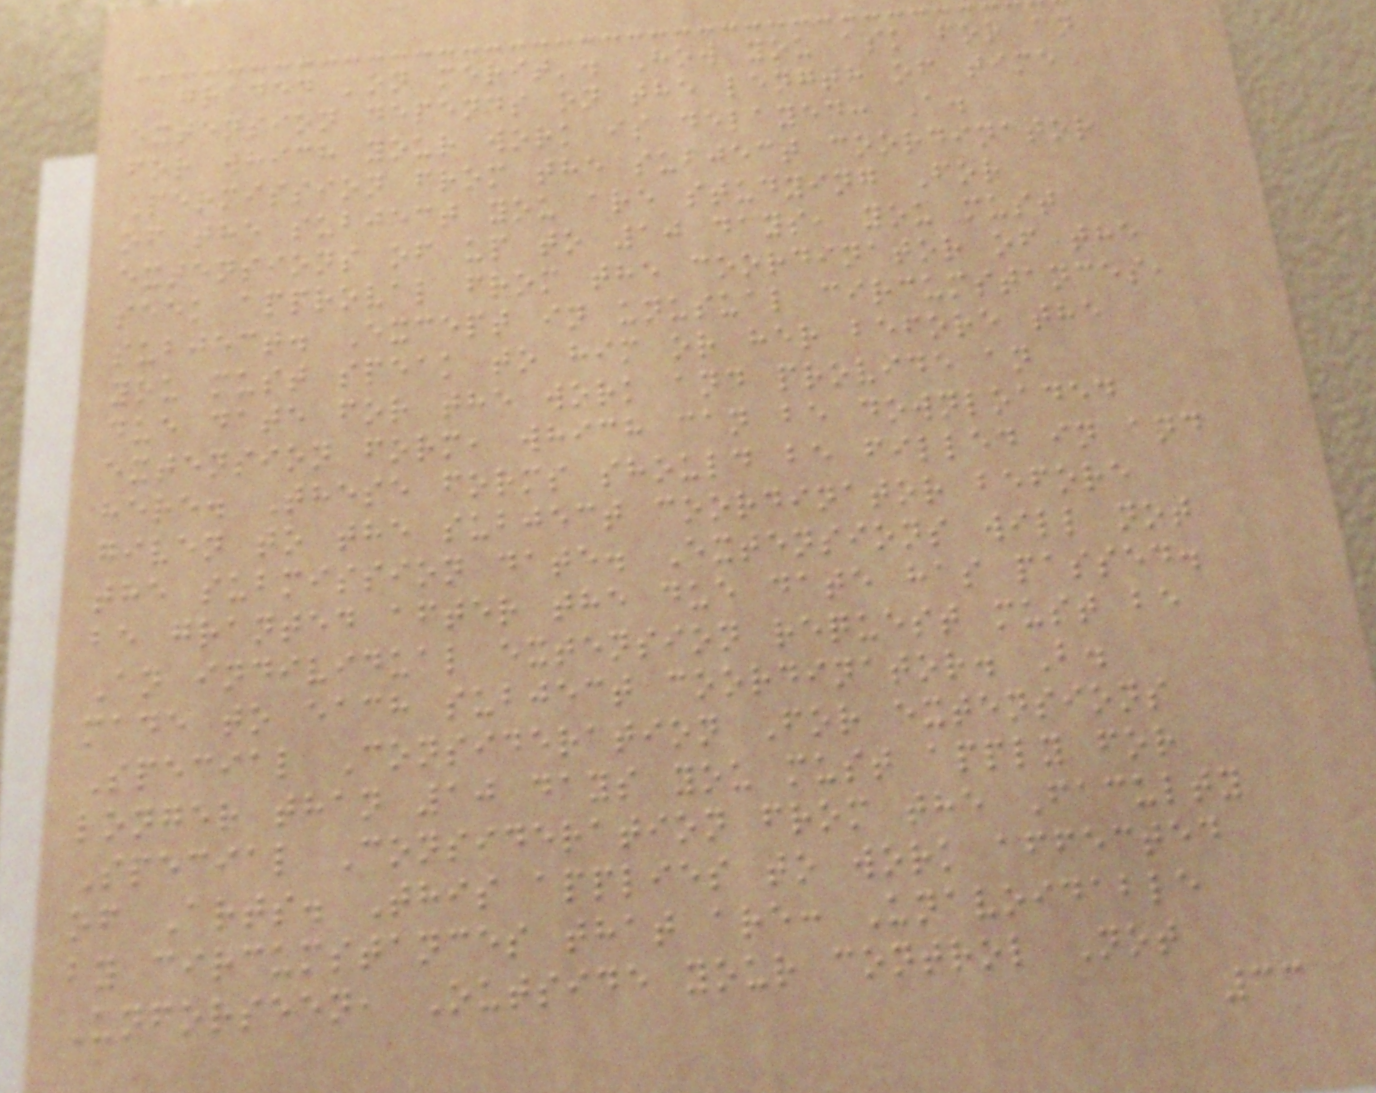graded 'on merit'. How you ask for an
extension depends on the length of time
for which your work is delayed: A.
Permission from the subject coordinator
of the subject you are studying For
extensions of up to 10 days, you must
seek approval from the coordinator of the
subject. Except in unusual circumstances,
you must speak to him or her before the
due date for the work and provide an
extension form, which can be downloaded
here. These forms should be filled in and
given to the subject coordinator before
the submission date. Extensions will not
be granted after the due date has passed.
An individual extension request must be
made to each subject coordinator. B.
Special Consideration For extensions
longer than 10 days you must apply for
Special Consideration from the Faculty
of Arts. This applies to work affected
by circumstances that are: Unavoidable
Unforseen, Outside your control Not
33
